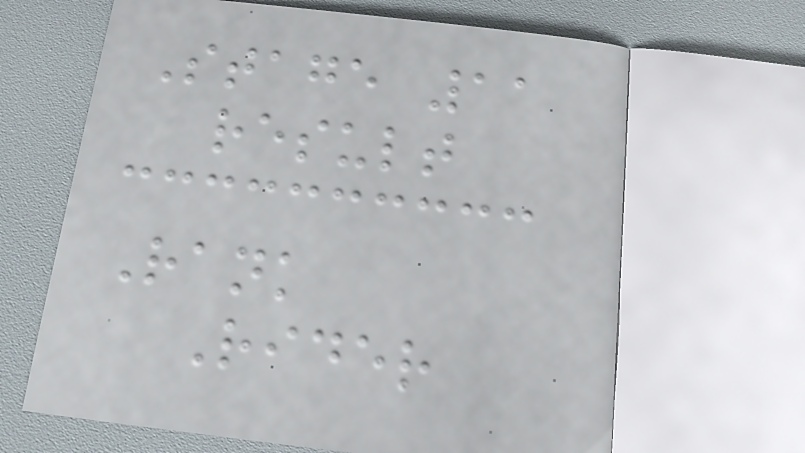Stage 11
result
Rank
Rider
